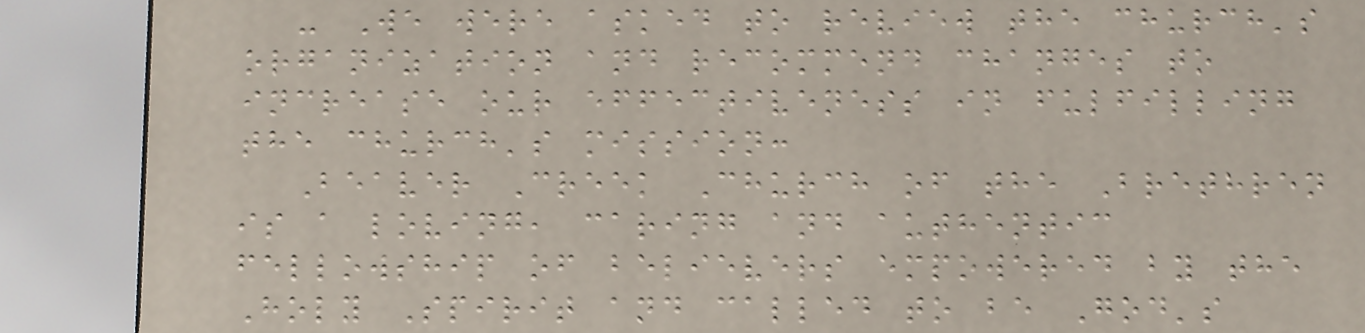- We were asked to review the church's
organization and recommend changes to
increase our effectiveness in fulfilling
the church's mission:
Beaver Creek Church of the Brethren
is a loving, caring and authentic
fellowship of believers empowered by the
Holy Spirit and called to be God's
